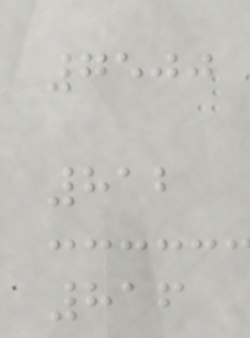7500
812
816
